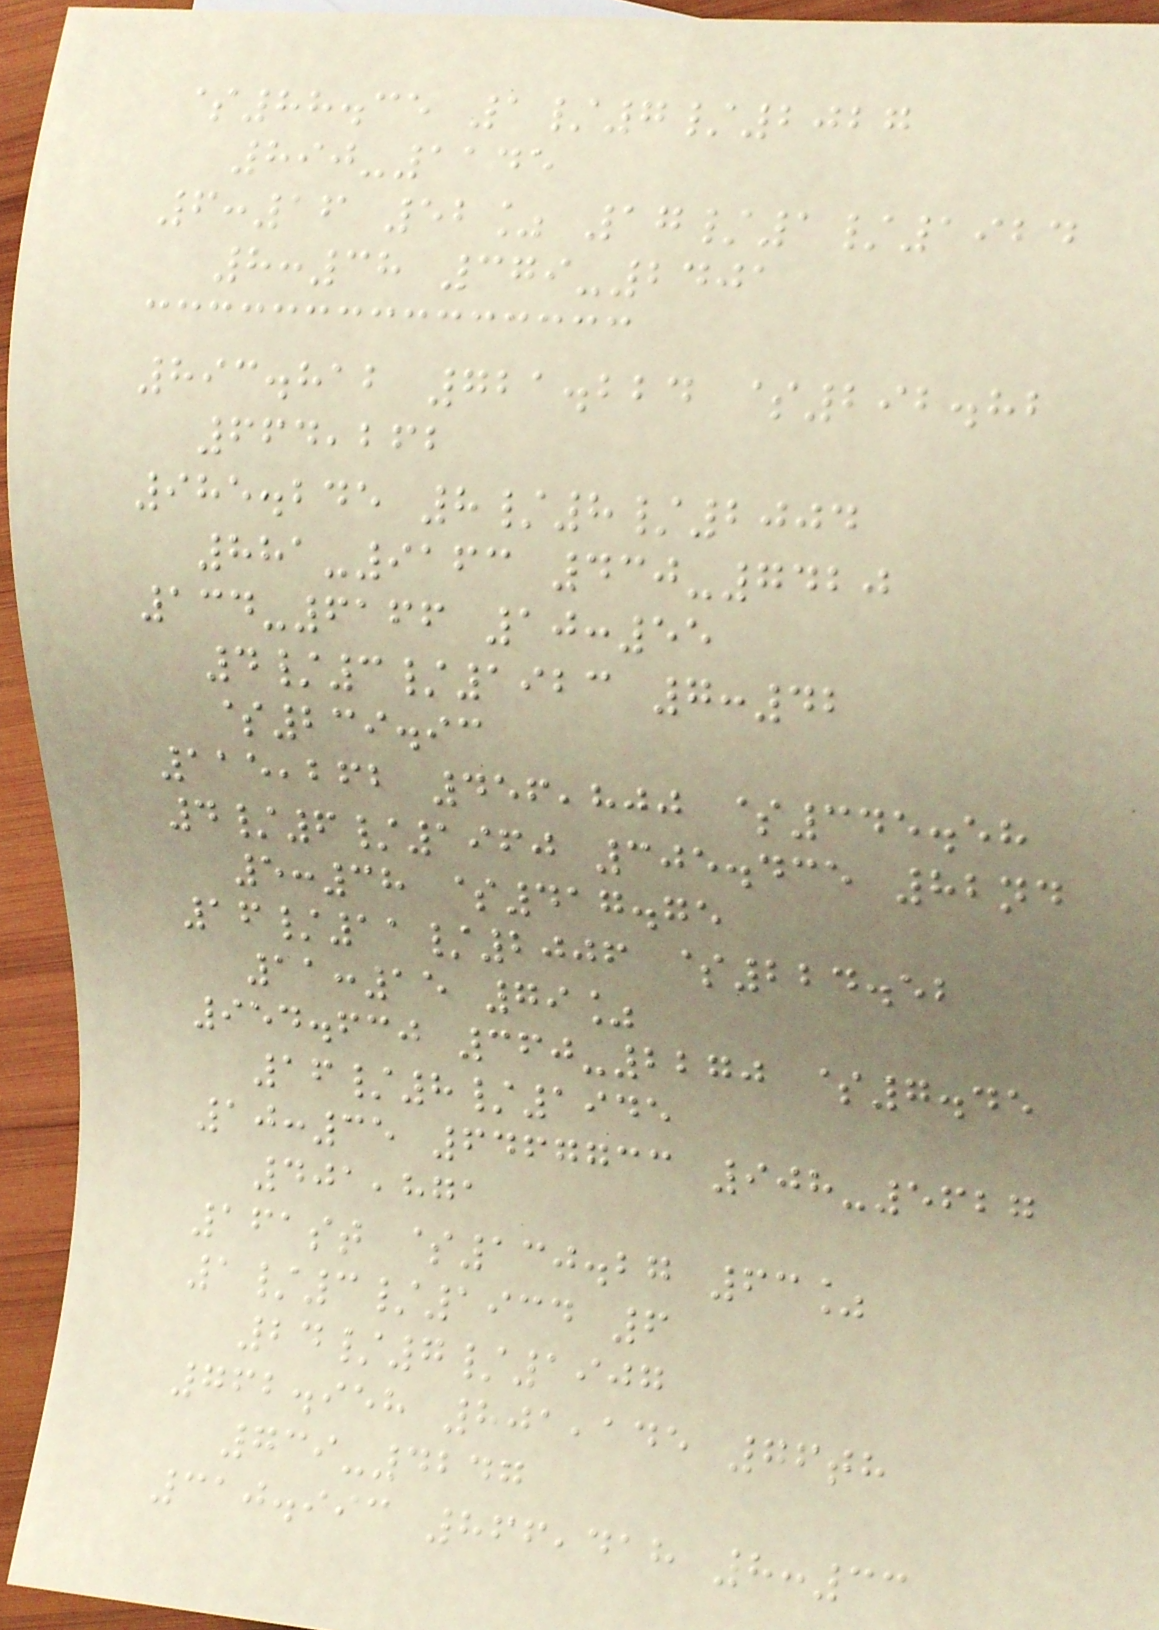$88.35 1/7/2027
890-1145
6:16 52% 17/1/1924
8:38 379-2401
893.812 721.224 $292.82
664,262
985.245 8/8/2004
881-9163 430-7420
134-6166 10:55
4/3/1923 7:42
$239.93
115,262 456,800 $345.58
4/6/1960 305.435 82nd
5:38 $417.75
16/11/2006 $224.52
11:15 79%
954.630 360-2270 $7.45
16/8/1945
10:35 6467733 908-5627
401,871
161st $130.27 63%
1/3/1934 6
24/7/1907
762.958 801,145 76th
739-4247
310.993 866,418 8:33
